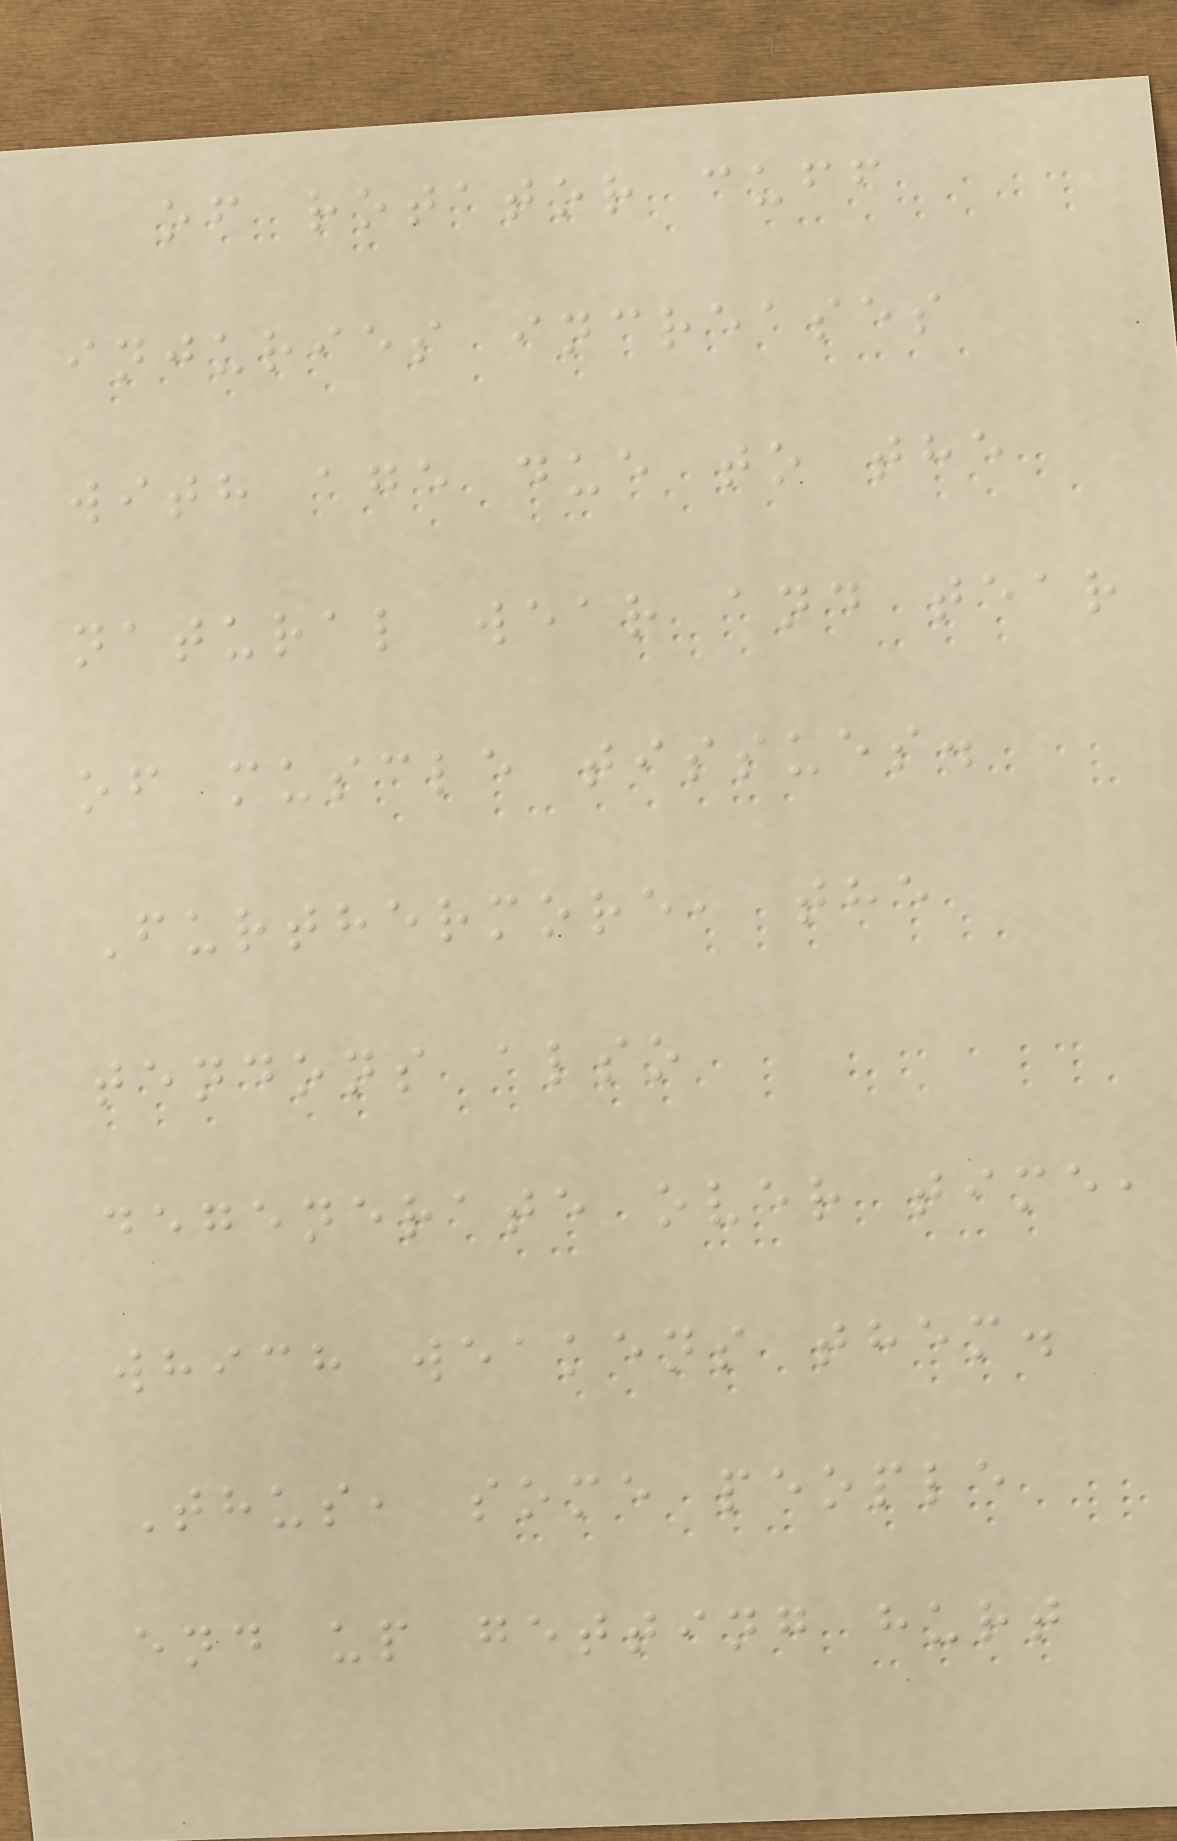of rotator cuff
injuries increases
with age due to the
natural wear and tear
of muscle tissues.
Furthermore, the
tendons also
degenerate over time,
which weakens them.
Thus, some people
end up getting hurt
